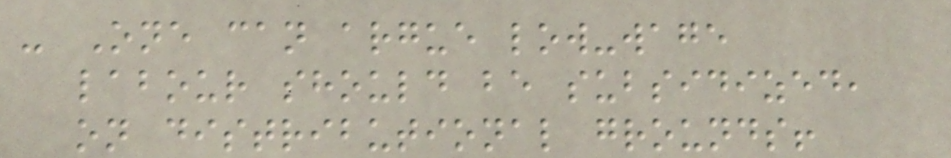- One can argue low-wage
labour should be subsidized,
on distributional grounds!
